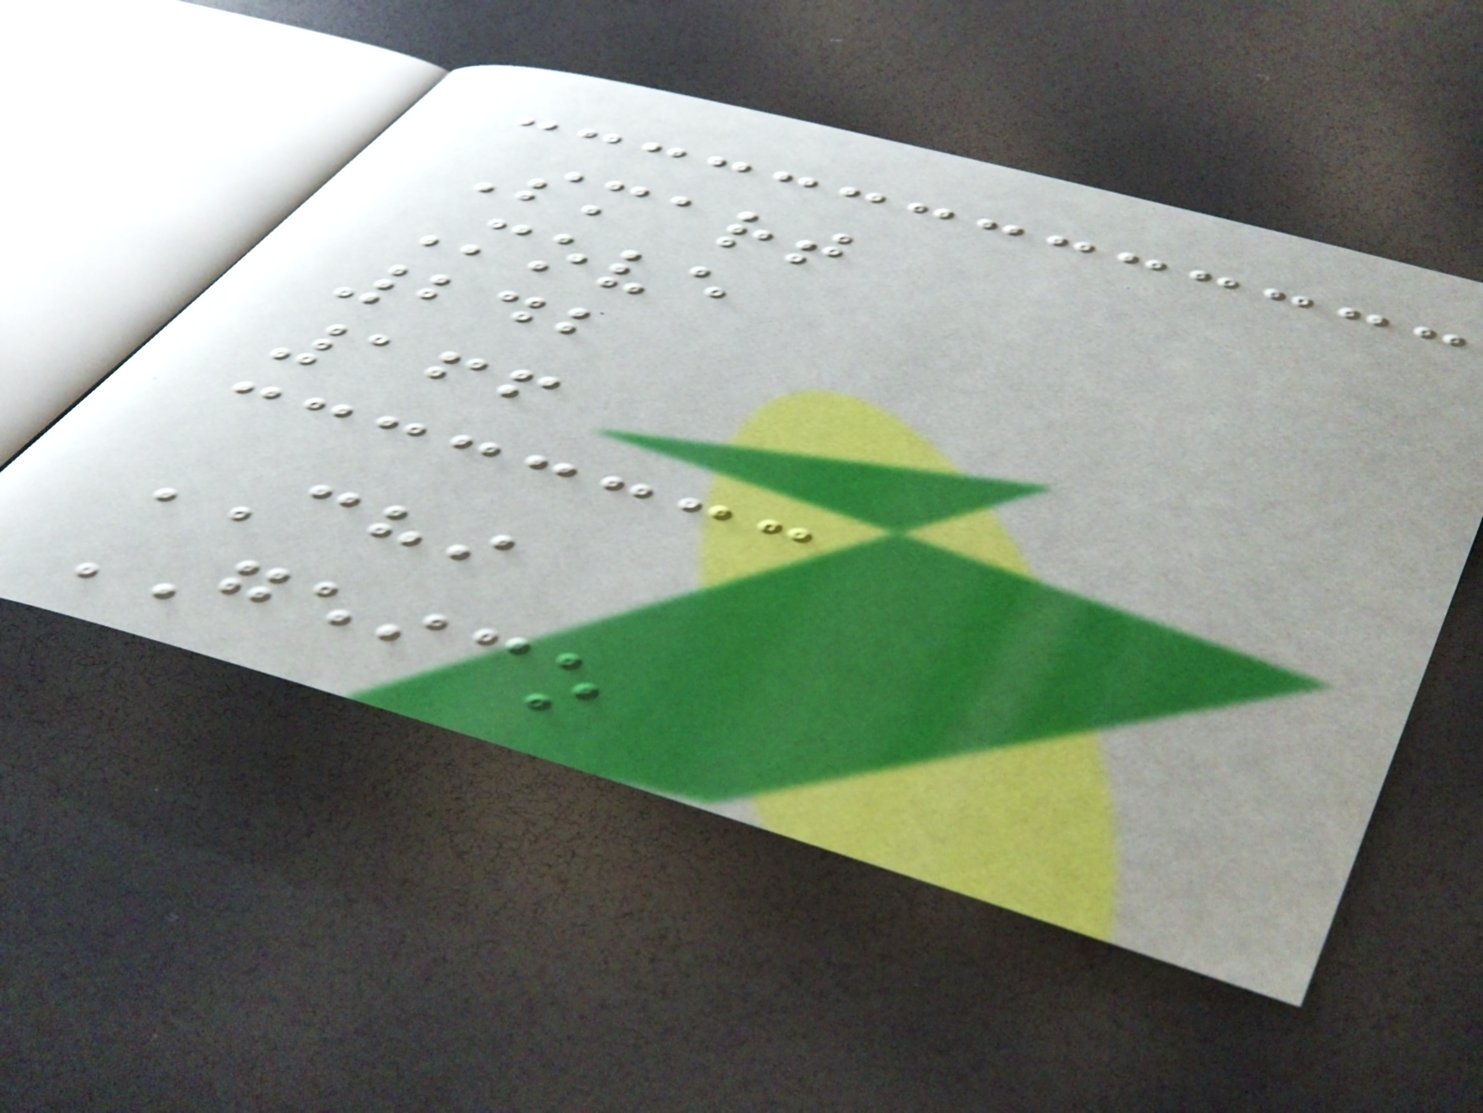Smart
Move
242
166
CHI
GEICO
